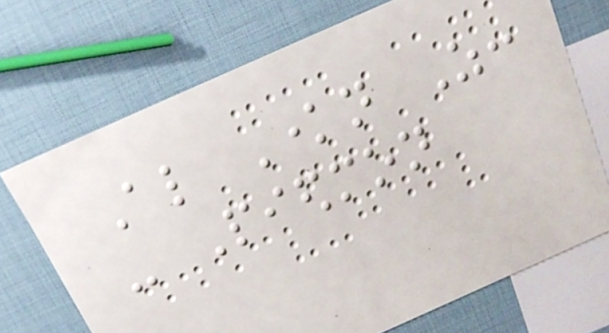Also Known As:
- Piedmon
